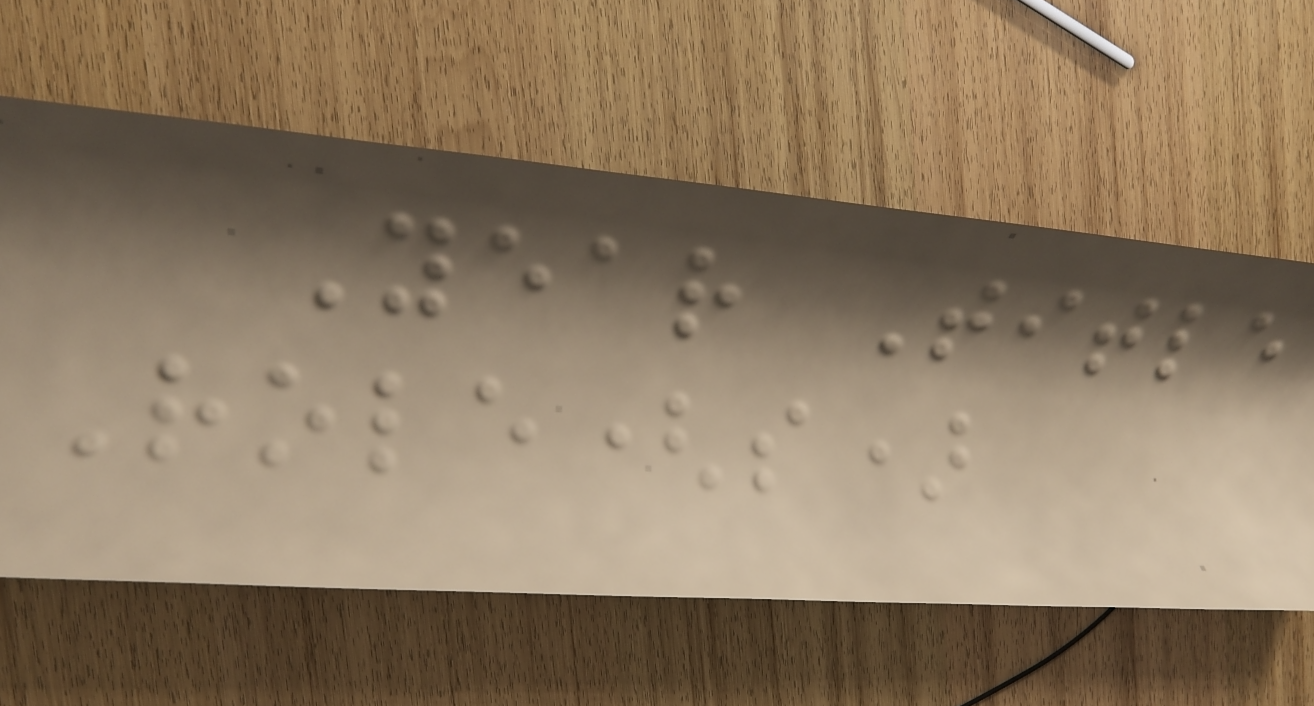Year Title
Role(s)
